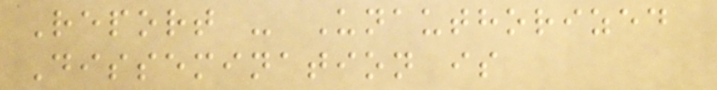Report - Unauthorized
Dissemination is
